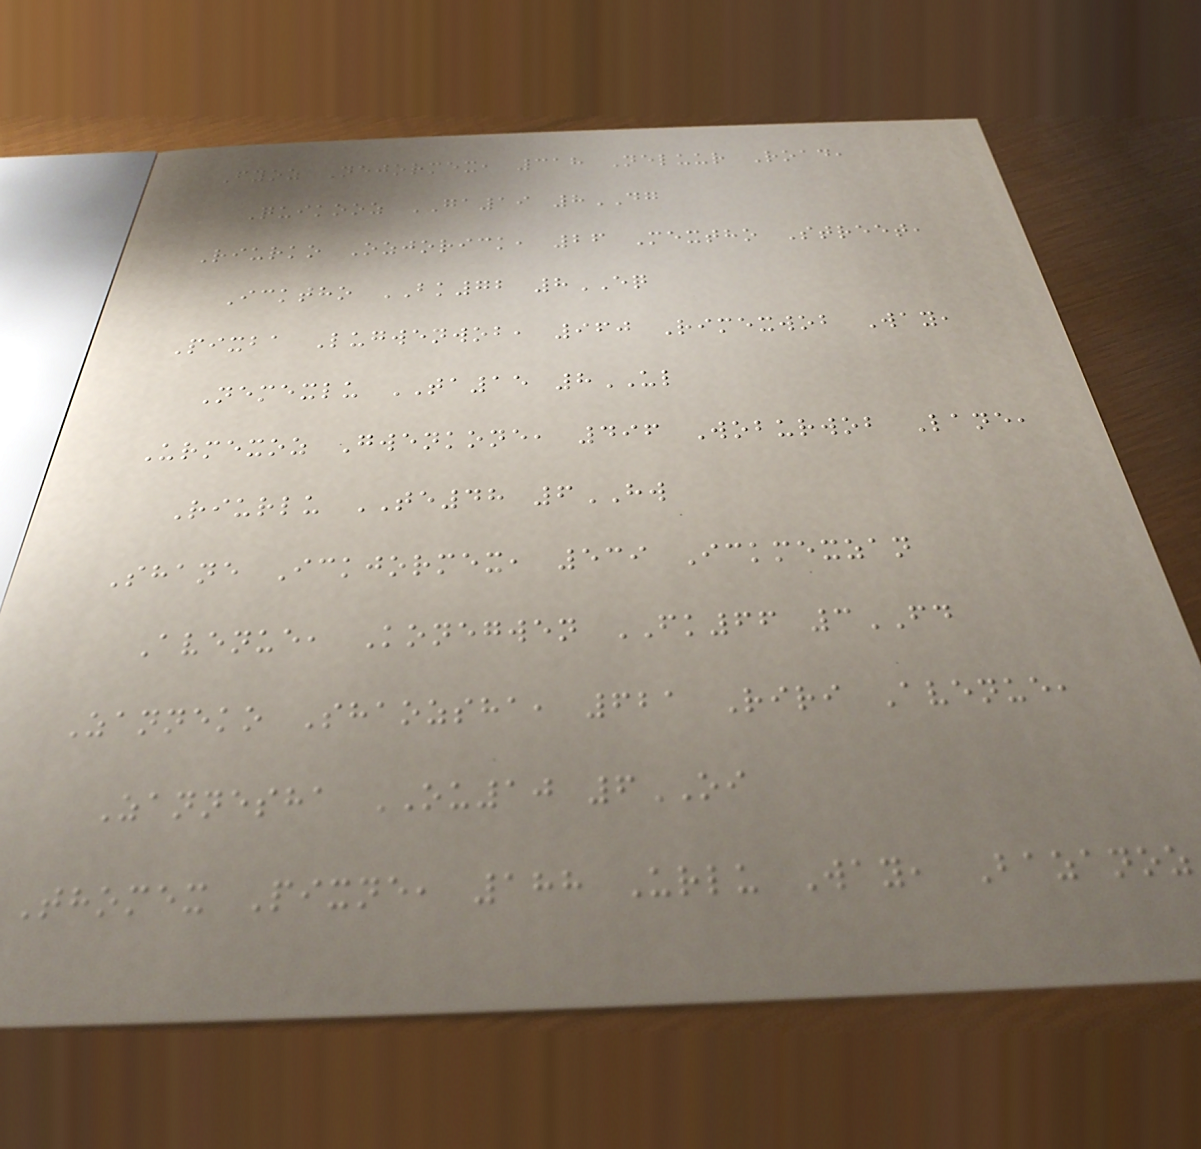Fyoz Nejormex, 318 Neluur Road,
Quikooz GA19 8DG
Riurko Ozjorick, 26 Mextho Street,
Icktho BK72 8EQ
Pixba Lugwenwob, 960 Rimexwob Way,
Nemexlu TA15 8UL
Urmexoz Gwenkone, 496 Woburwob Lane,
Riurlu TE48 6HW
Shane Ickjormex, 539 Ickmexzan
Avenue, Konegwen FK66 3FD
Zanneko Shaozsha, 621 Riri Avenue,
Zannesha OU10 6OI
Thomex Pixne, 188 Urlu Way, Bazanoz
